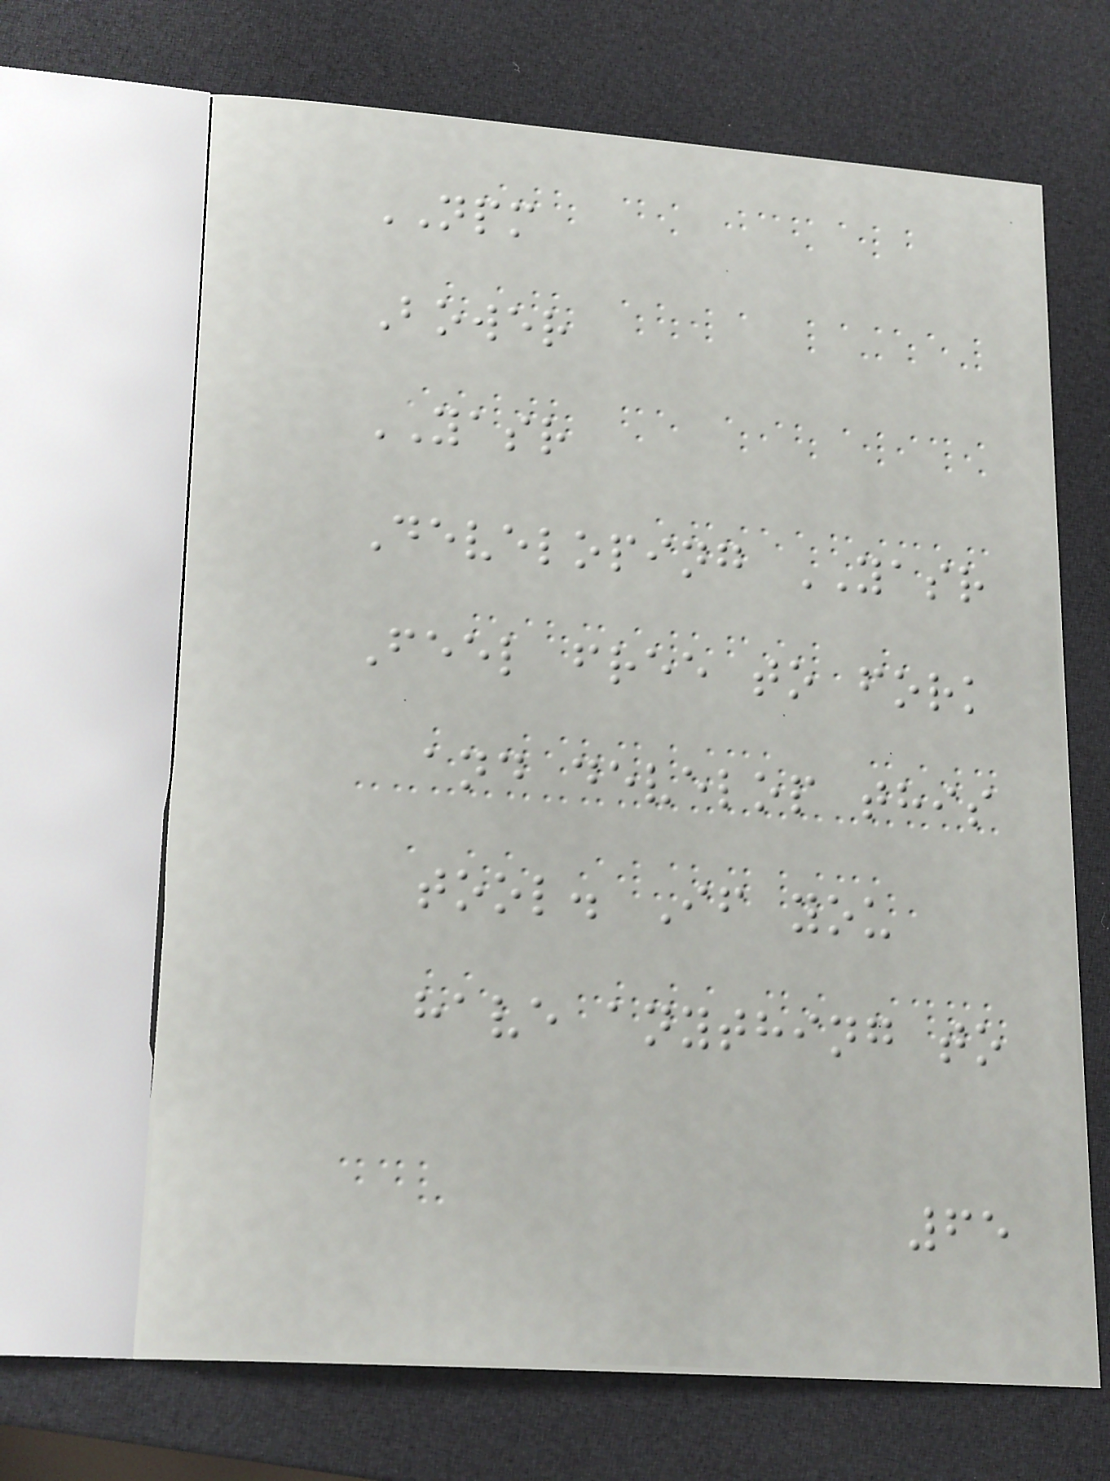NPM
Bower
YASR
Developing YASR
Feel free to fork
and develop this
tool. If you
have anything to
65
